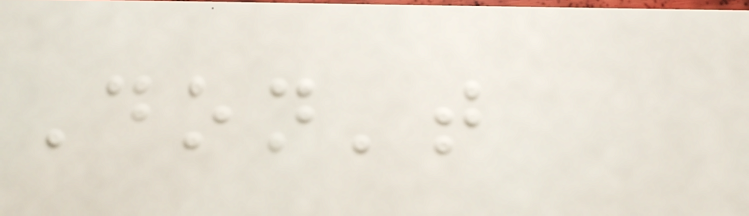Don't
